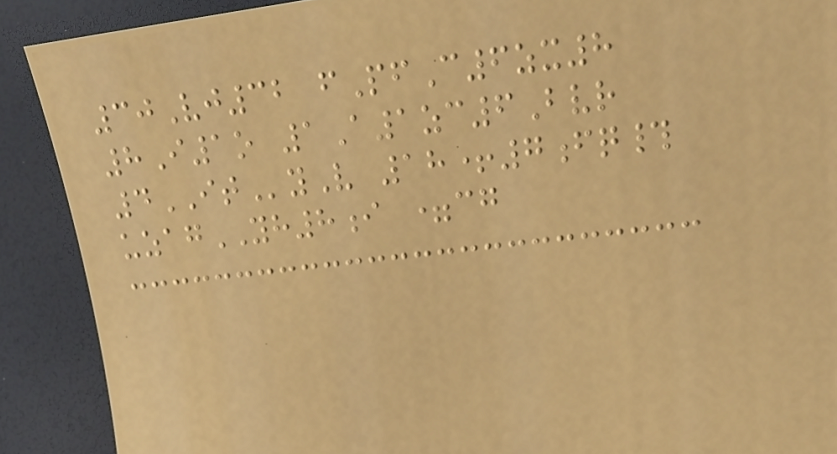30Vj32 fPfC6zx8
8I1o 1A1zc6Bvr
4ITyV 18+7fq#
uzagYH8i =cg
